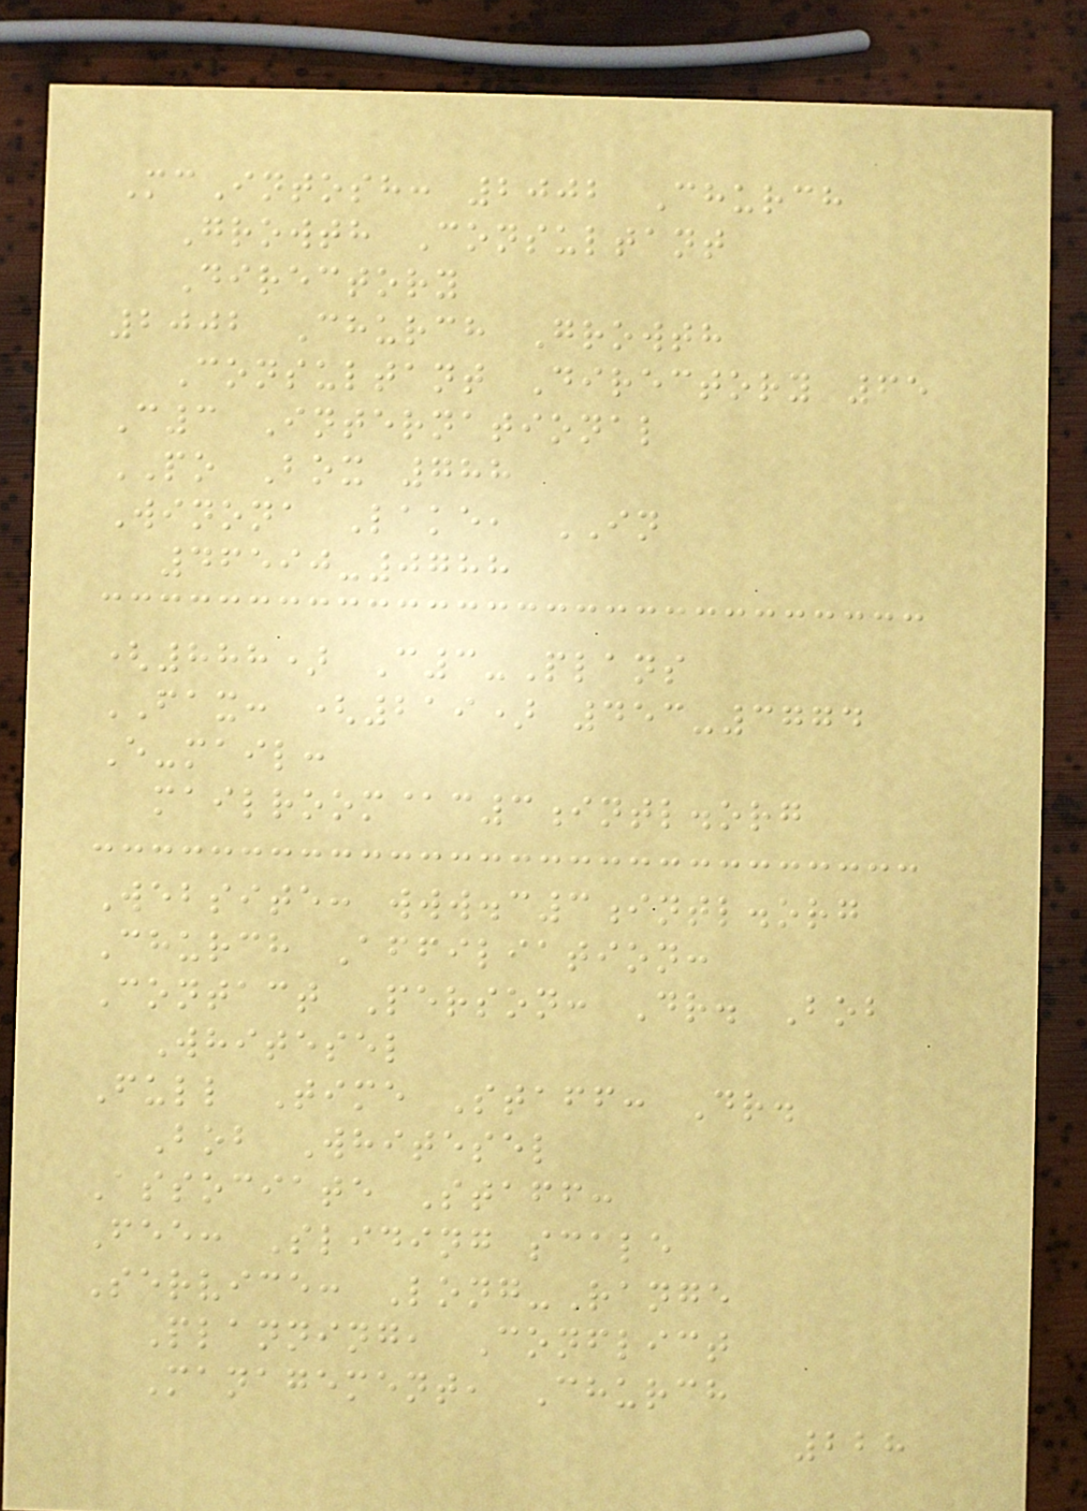McIntosh: 2002 Church
Growth Consultant
Directory
2002 Church Growth
Consultant Directory 65
C3 International
PO Box 788
Winona Lake, IN
46590-0788
(888) C3-Plans
FAX: (219) 453-3774
E-mail:
mailroom@c3intl.org
Website: www.c3intl.org
Church Affiliation:
Contact Person: Dr. Bob
Whitesel
Full Time Staff: Dr.
Bob Whitesel
Associate Staff:
Fee: Sliding scale
Service: Long-Range
Planning, Conflict
Management, Church
228
